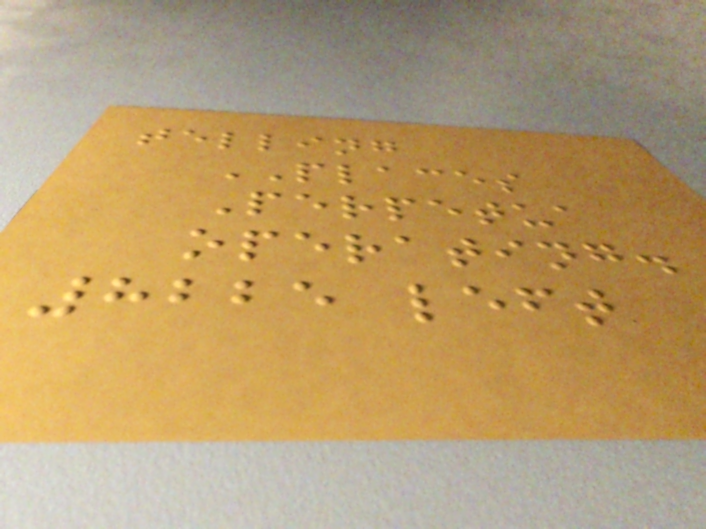telling
PLACES
Perpetua
operating.
8225 left
